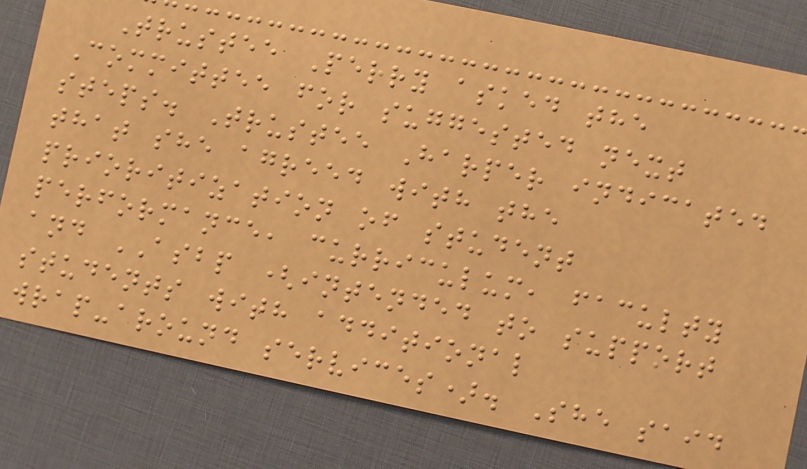Trustee Perry asked the
Committee for suggested next
steps. Trustee Harper indicated
that she agreed with the
prioritization of student
performance, curriculum, faculty
and ASBP (intended to support
students with additional
wrap-around services). She said
